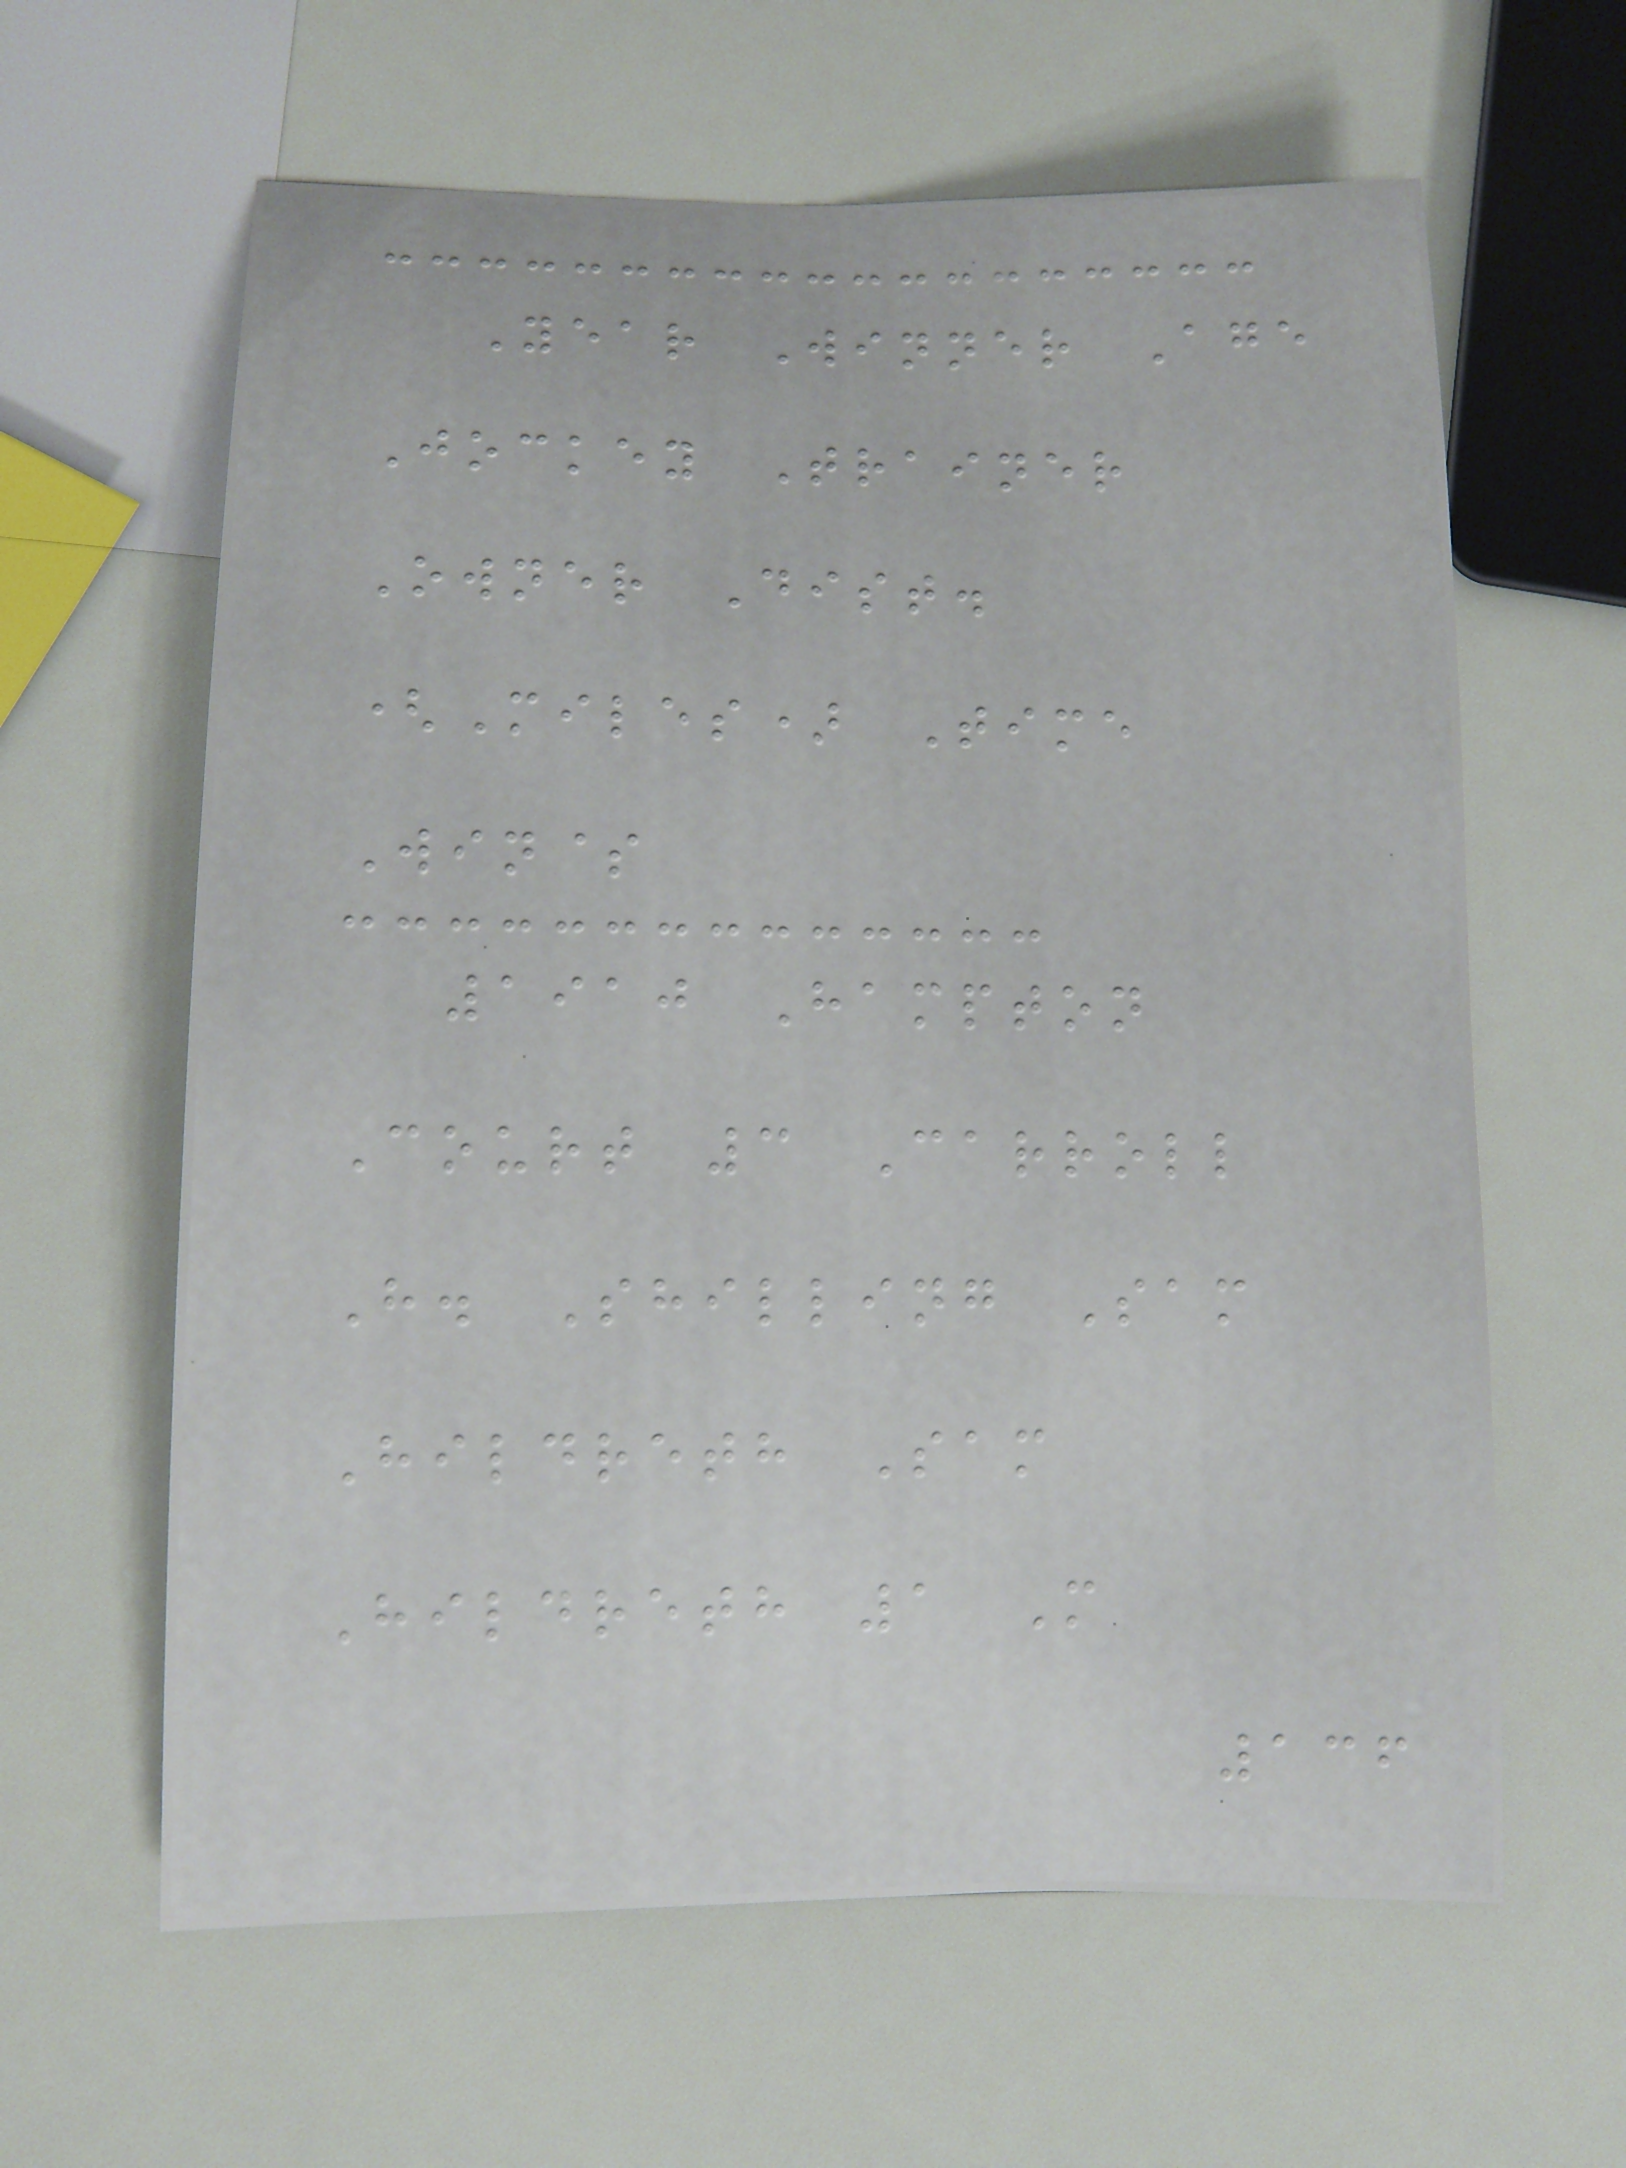Year Winner Age
Jockey Trainer
Owner Dist.
(Miles) Time
Win$
1910 Hampton
Court 3 Carroll
H. Shilling Sam
Hildreth Sam
Hildreth 1 M
136
